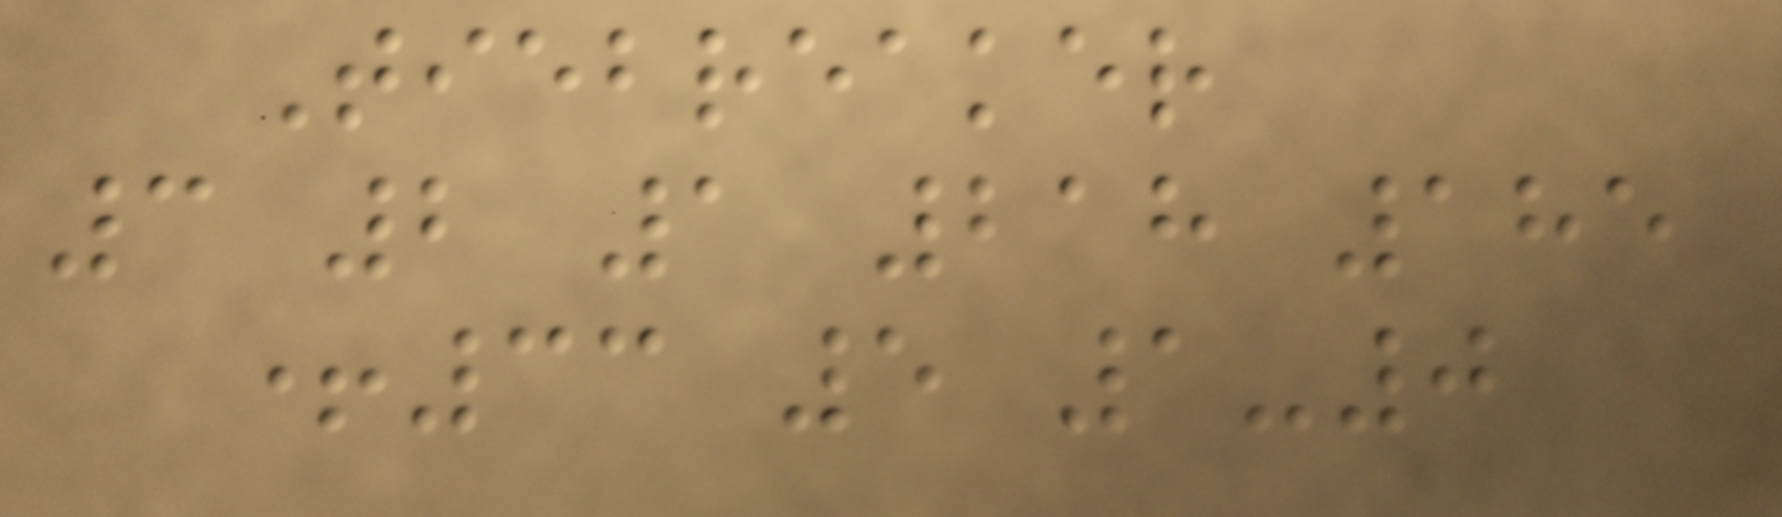Tiebreaker
3 2 1 218 185
+33 5 1-0
